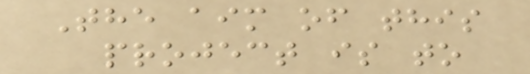The aim of this
project is to
